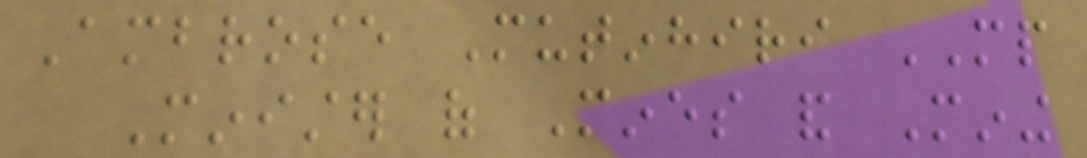Ambrose Mutinhiri MP
Minister of Mines and Mining
